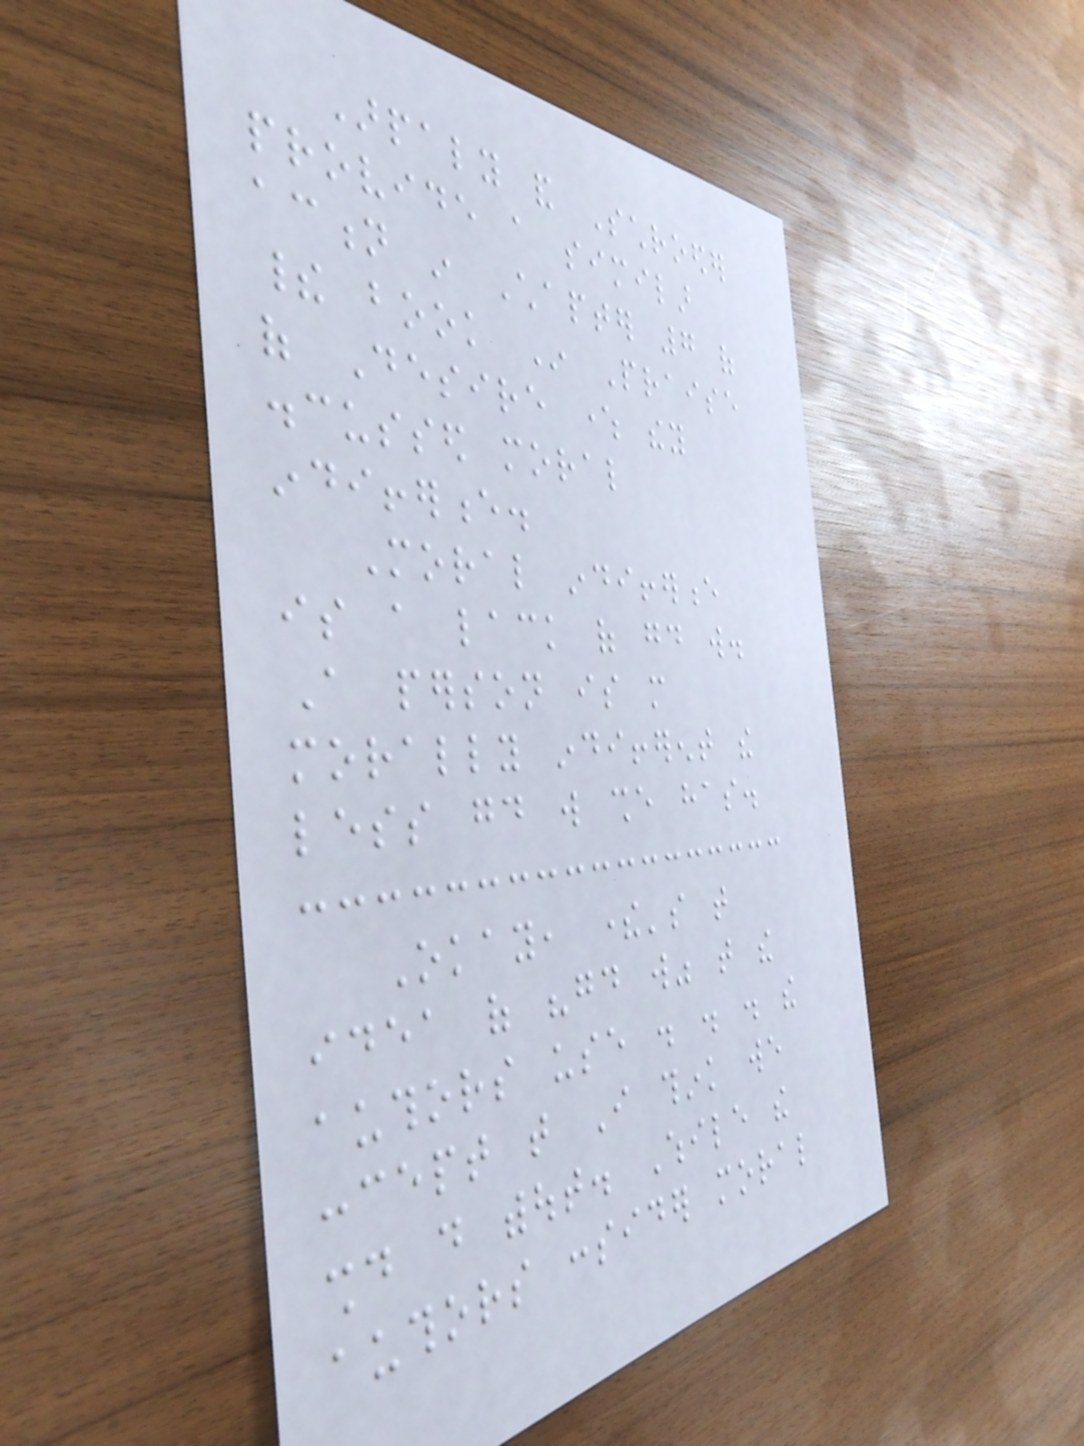Arpaly and Schroeder
provide a similar
action in Chapter 7 of
their book In Praise
of Desire where they
discussed moral
indifference.
Moral indifference
is a lack of good will.
A person is more
morally indifferent the
less good will she has.
Okay, there's that
idea of "good will" that the
authors use . . . the
concept that I think we
should do without. While the
authors consider moral
